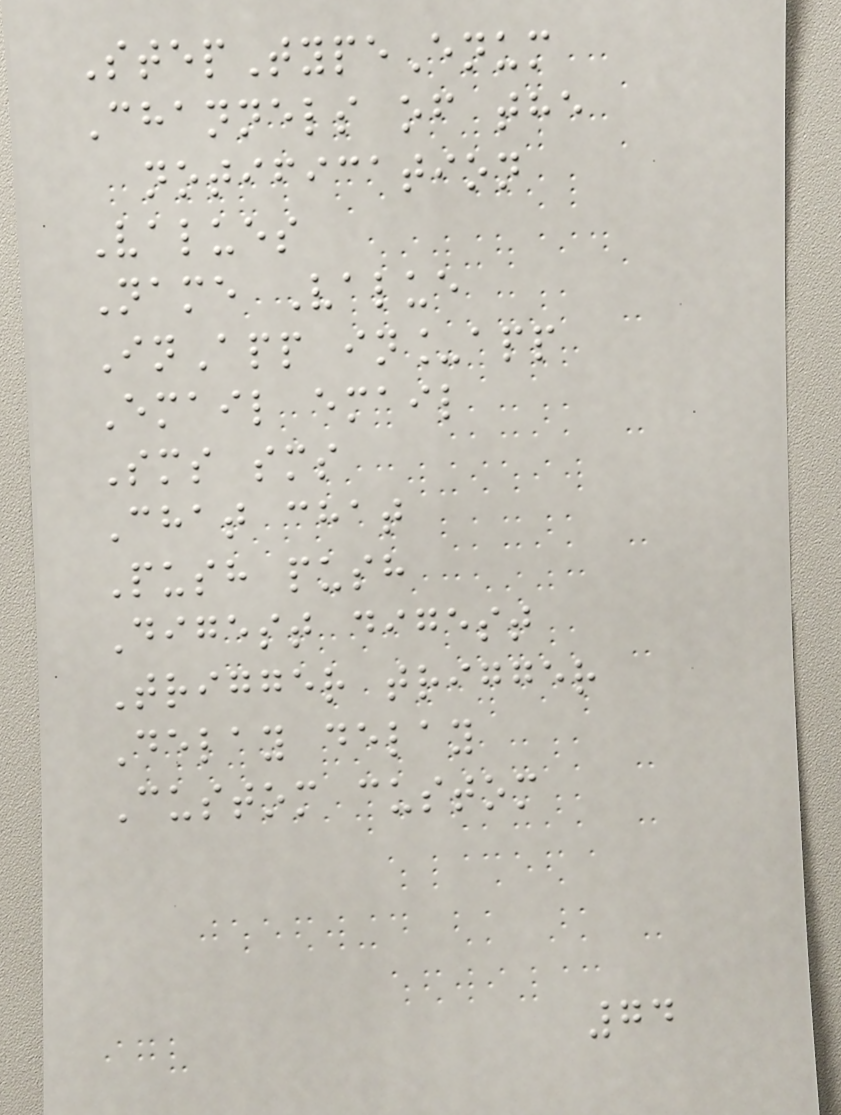StepTypeEnum
Channels of the
notification
Values
Name Value
InApp in_app
Email email
Sms sms
Chat chat
Push push
Digest digest
Trigger trigger
Delay delay
Custom custom
74
